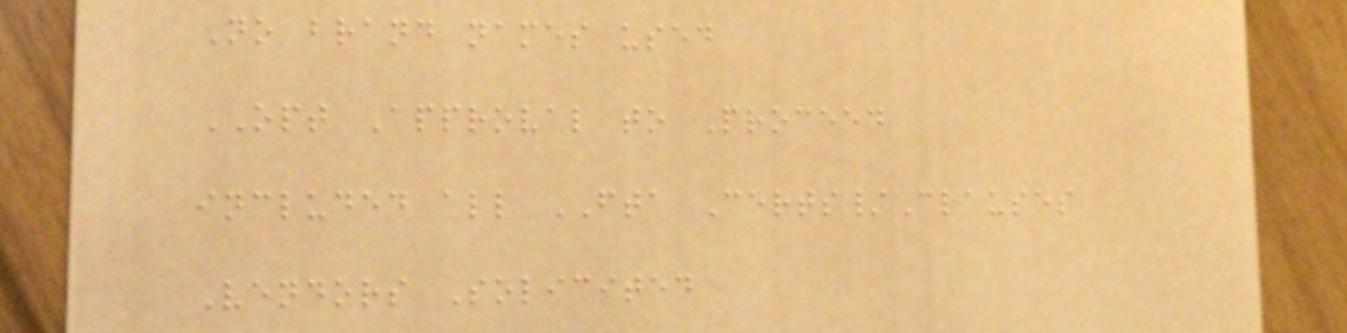No brand names used
OPT Approval to Proceed
included all FTA Certs/Clauses
Vendors Solicited
